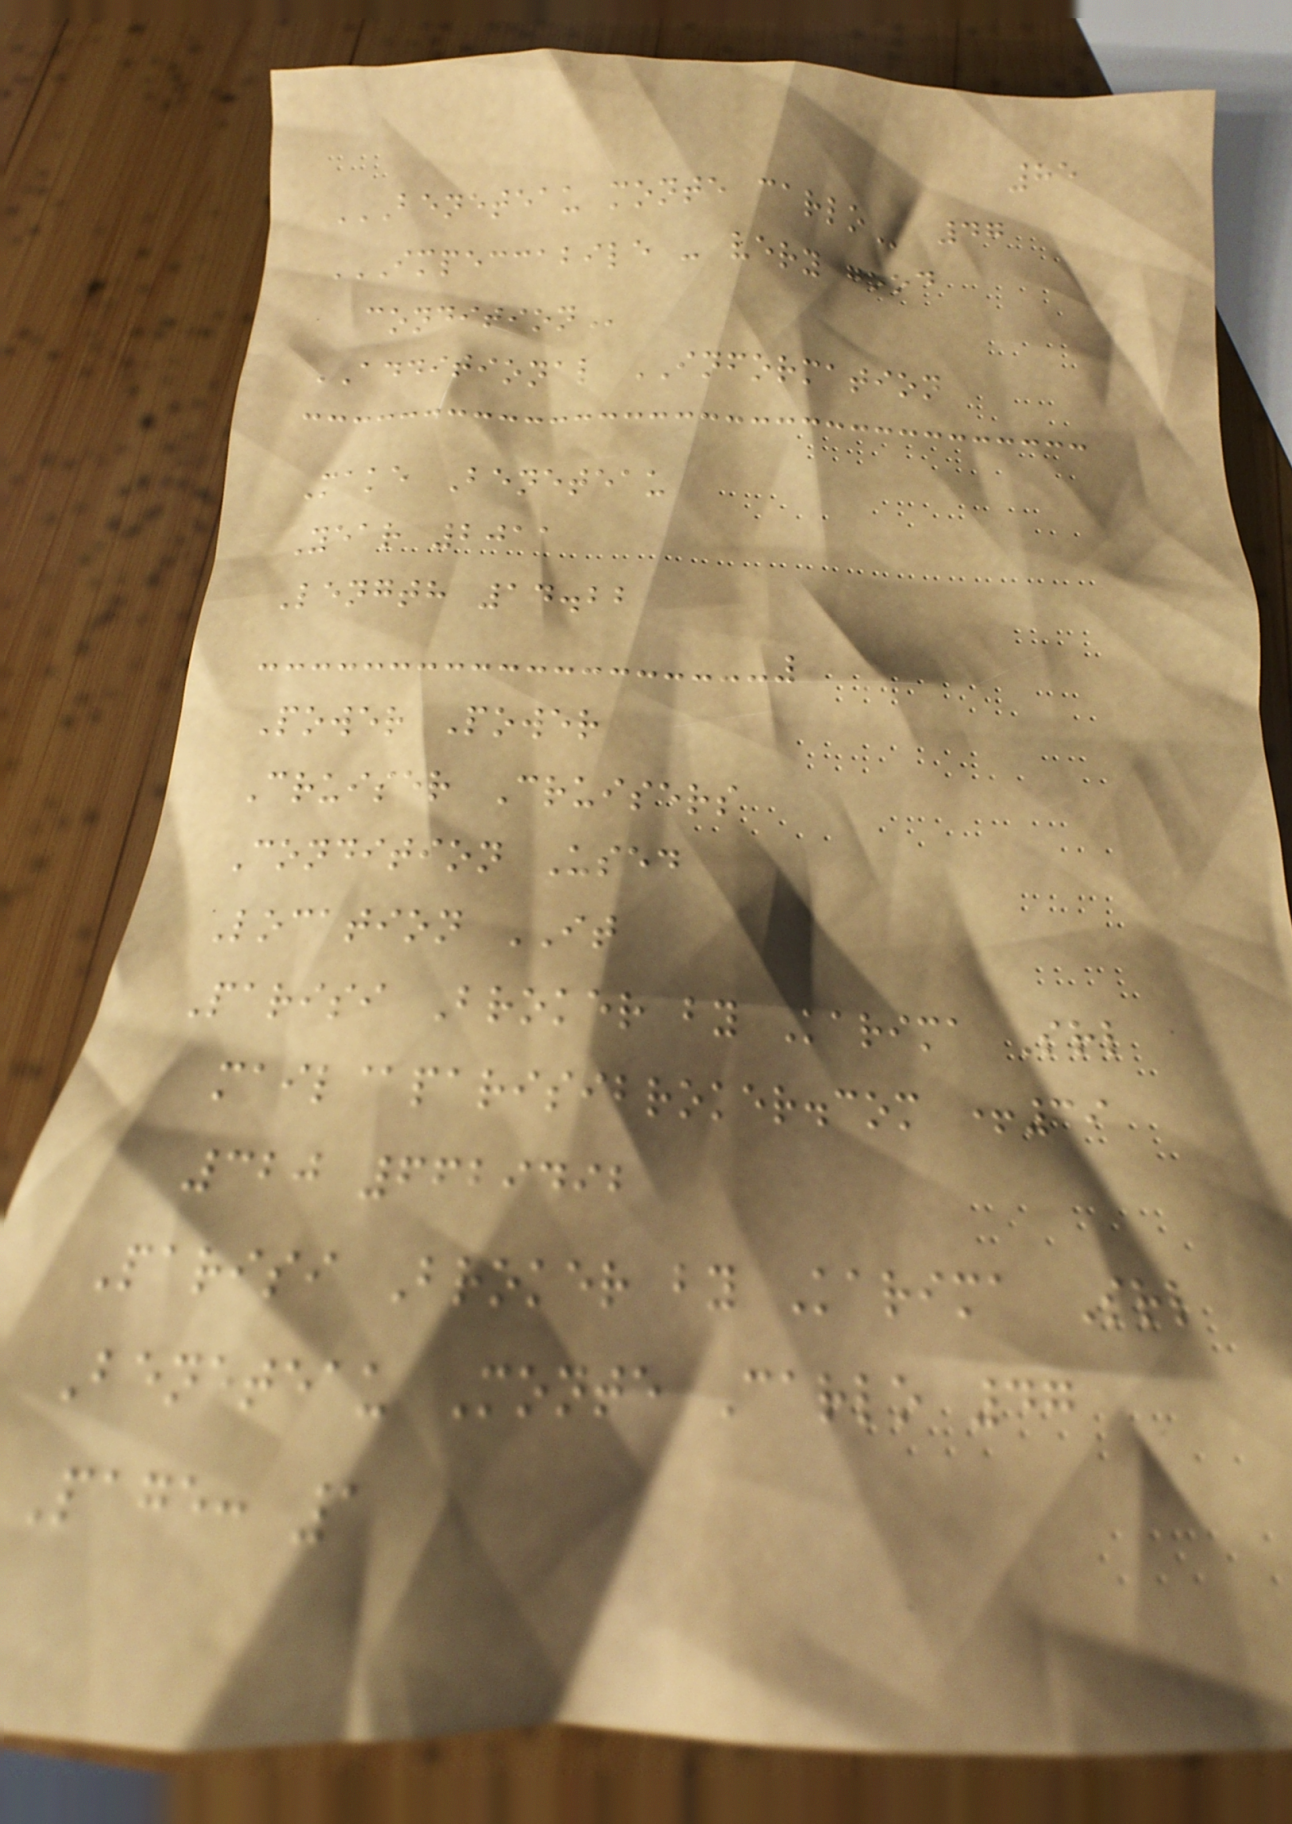85
BENETEAU MONTE CARLO 47
IMPECCABILE - VERY GOOD
CONDITION
ADDITIONAL INFORMATION
Make Beneteau
Year 2011
Length 14.22
Power Power
Cruiser Cruisers
Condition Used
Location IT
Parisi Broker by Karima Srl
mail@parisibroker.com +39
320 6629492
Parisi Broker by Karima Srl
Beneteau Monte Carlo 47
Page: 1
